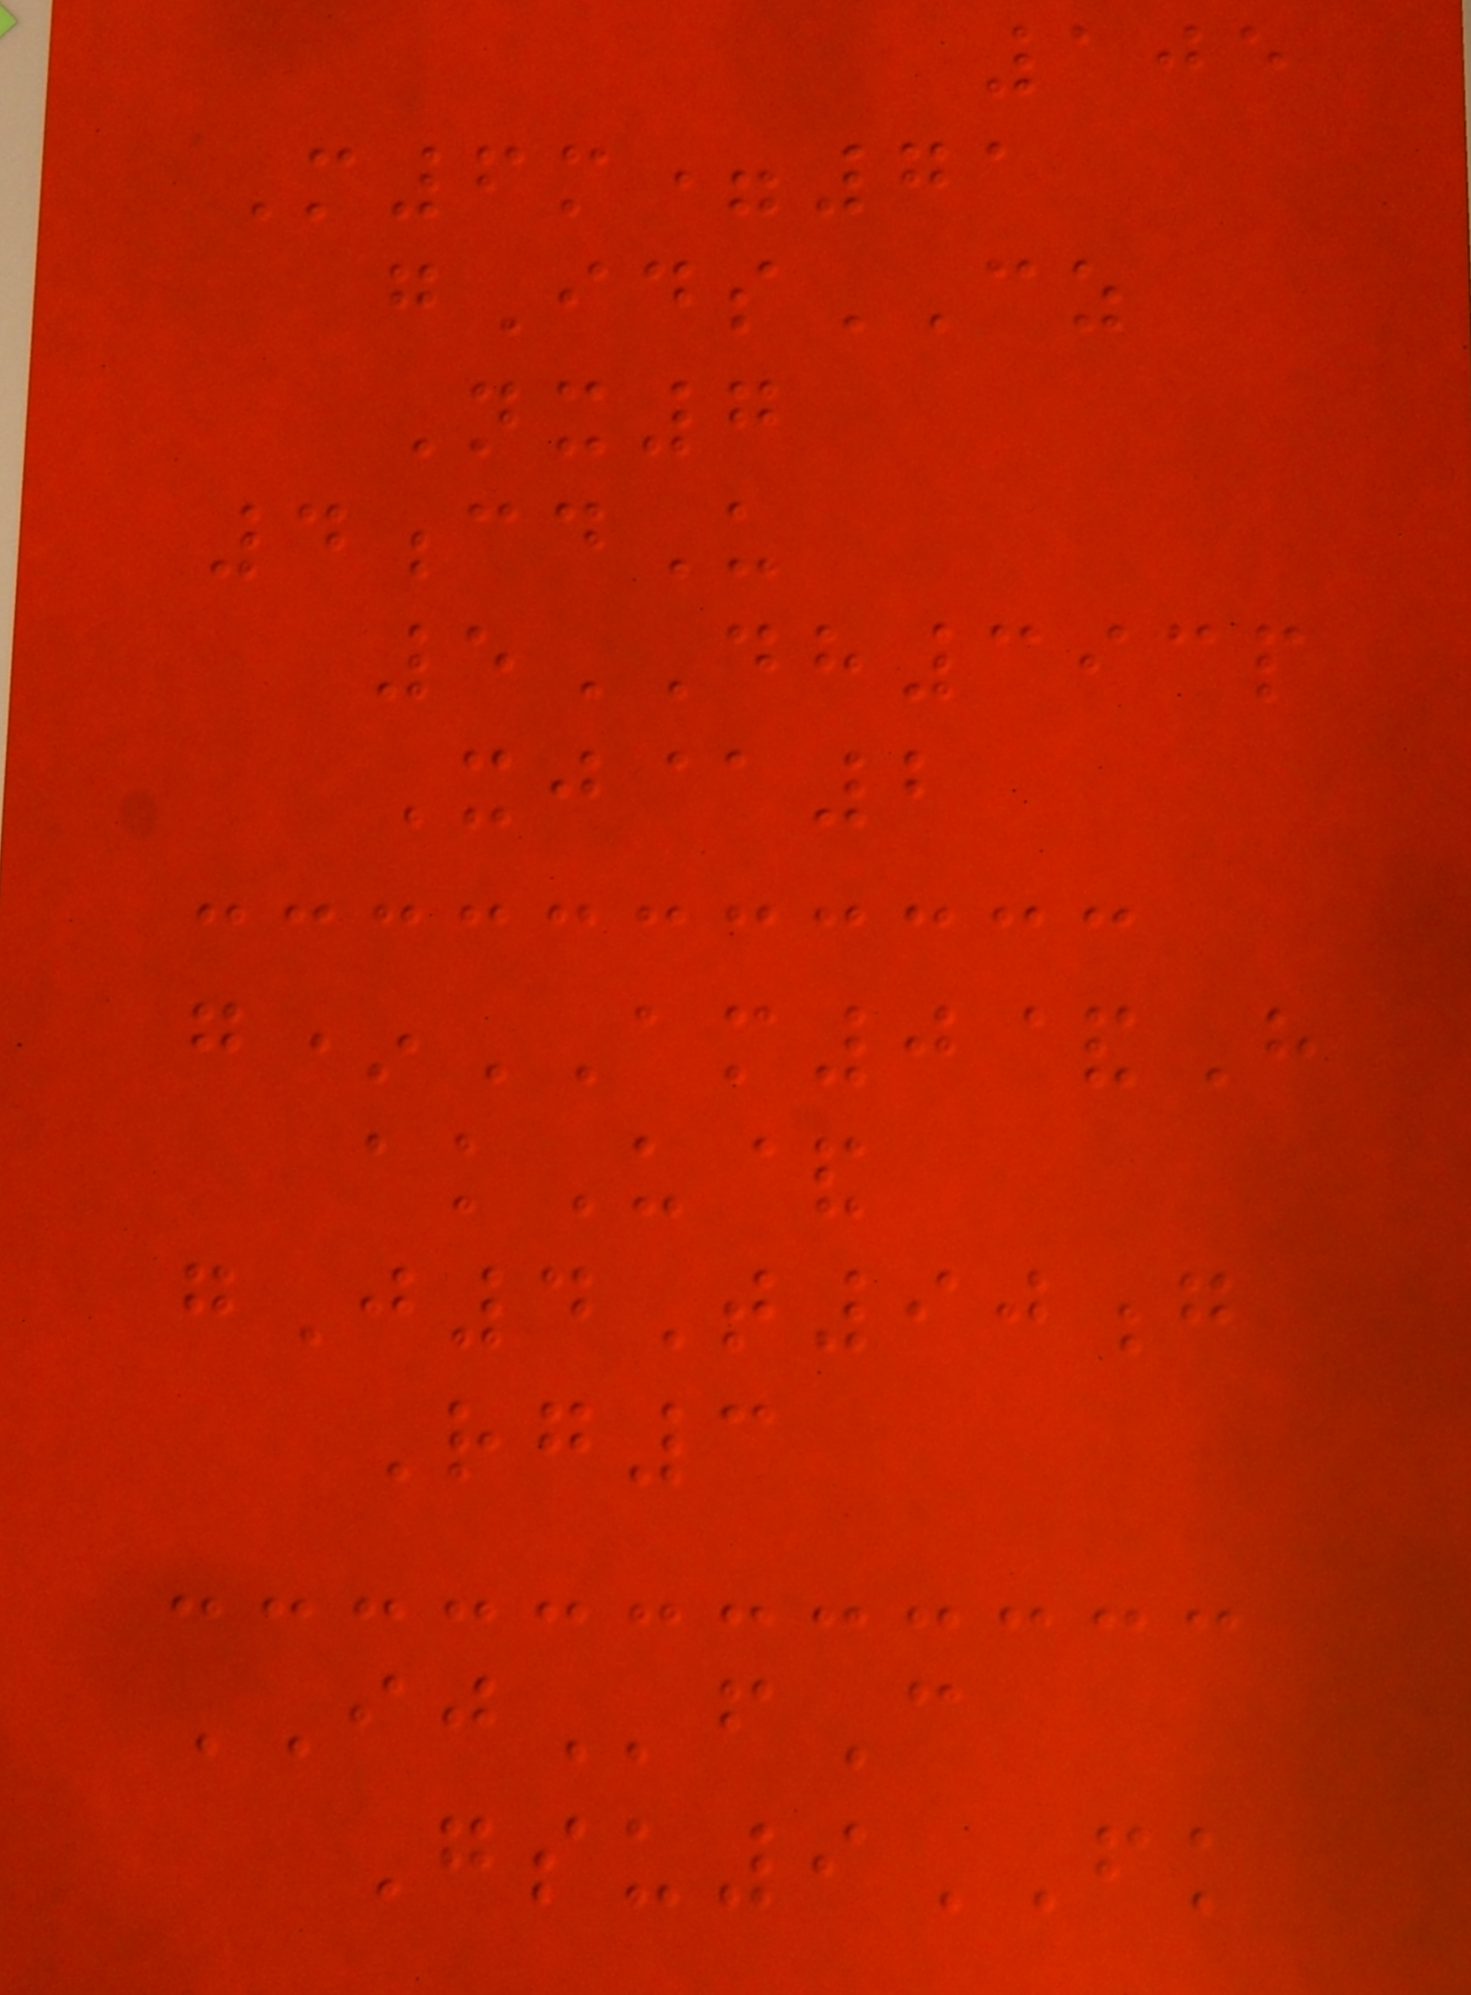105
M6m=71
gIdsCZ
Nx7
4cdU
5DH393p
Xj@2
g*AM0&H
akU&
gJ4T90g
Rg3
IJfC
Gsu9FK
